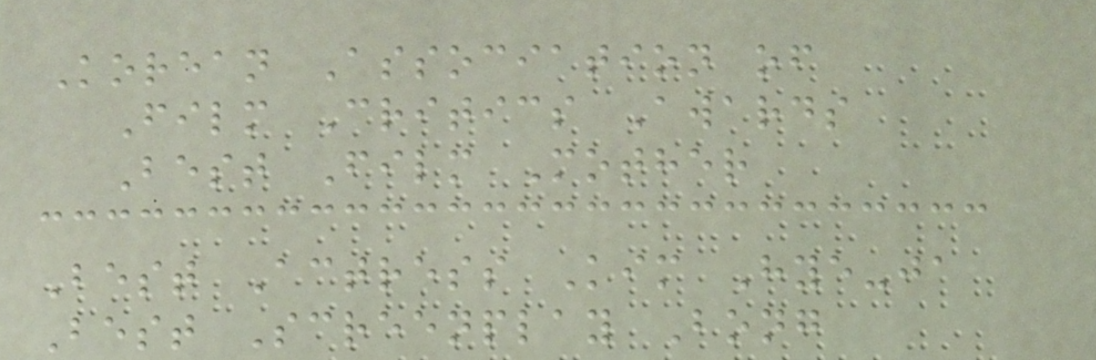Korean Association of
Film Critics Awards
Best Film Mother
Best Actress Kim Hye-ja
Best Screenplay Bong
